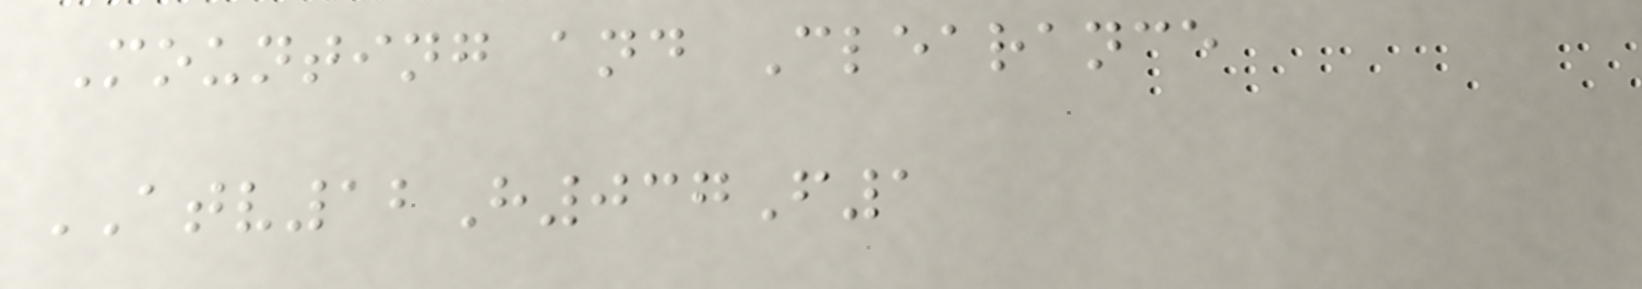Mounting and Clearance
ATV12H037F1
